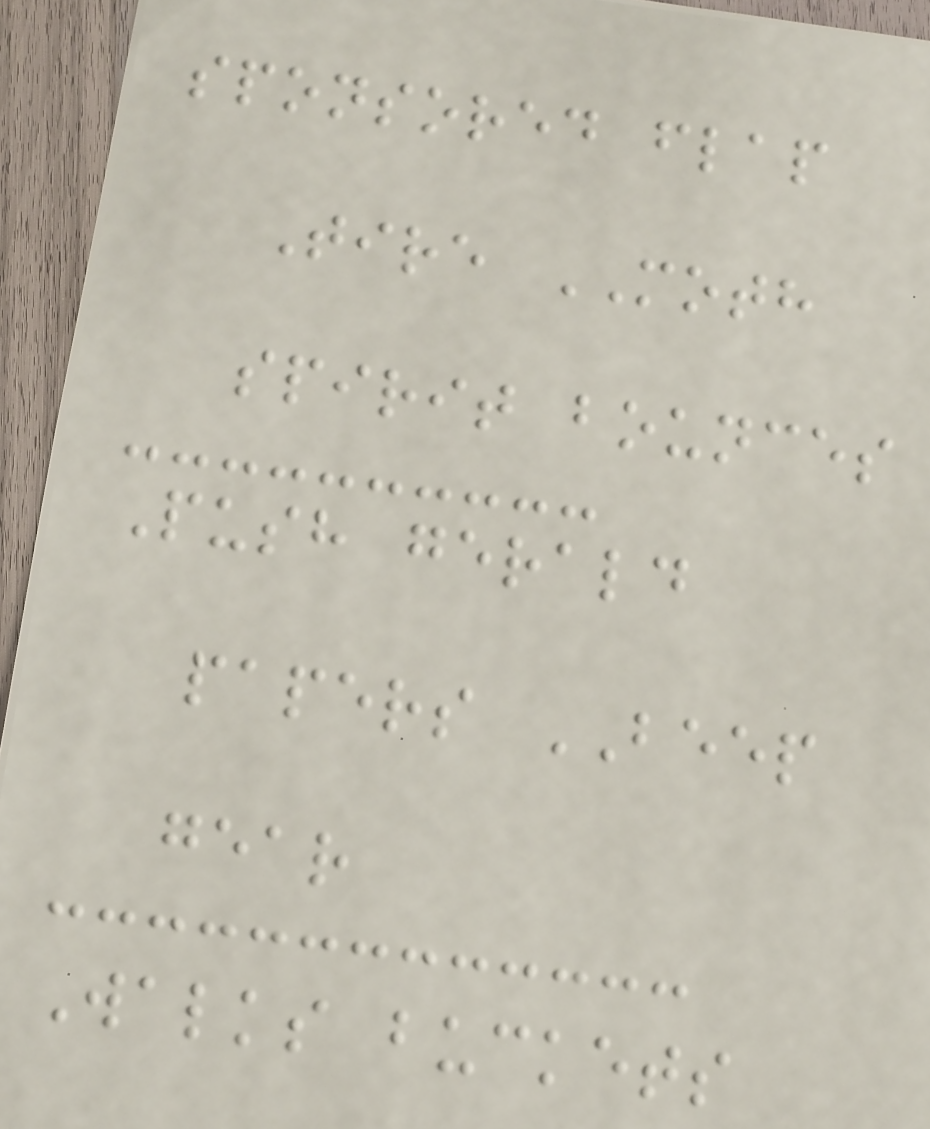sponsored flap
Tire MOTH
spirit bounces
Push gerald
papers BEEP
gear
Walks buckets
